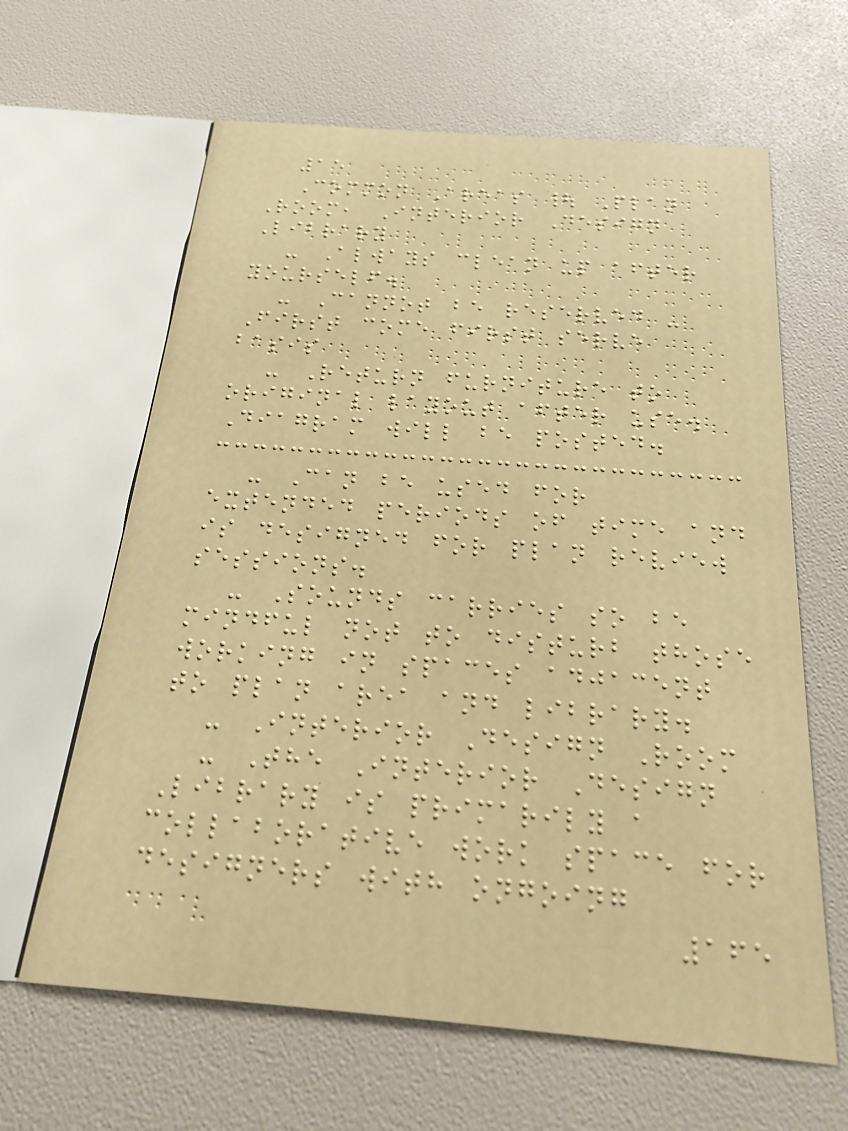15
Common Areas | Plan
Room, Interior Design
Library
- Always clean up after
yourself.
- Cannot be reserved -
First come first serve
basis
- Return furniture to
original layout after use.
Diagram will be posted.
- Can be used for
extended periods of time and
is designed for plan review
sessions.
- Sounds carries so be
mindful not to disturb those
working in spaces adjacent
to plan area and library.
- Interior Design Room
- The Interior Design
Library is primarily a
collaborative work space for
designers with ongoing
165
